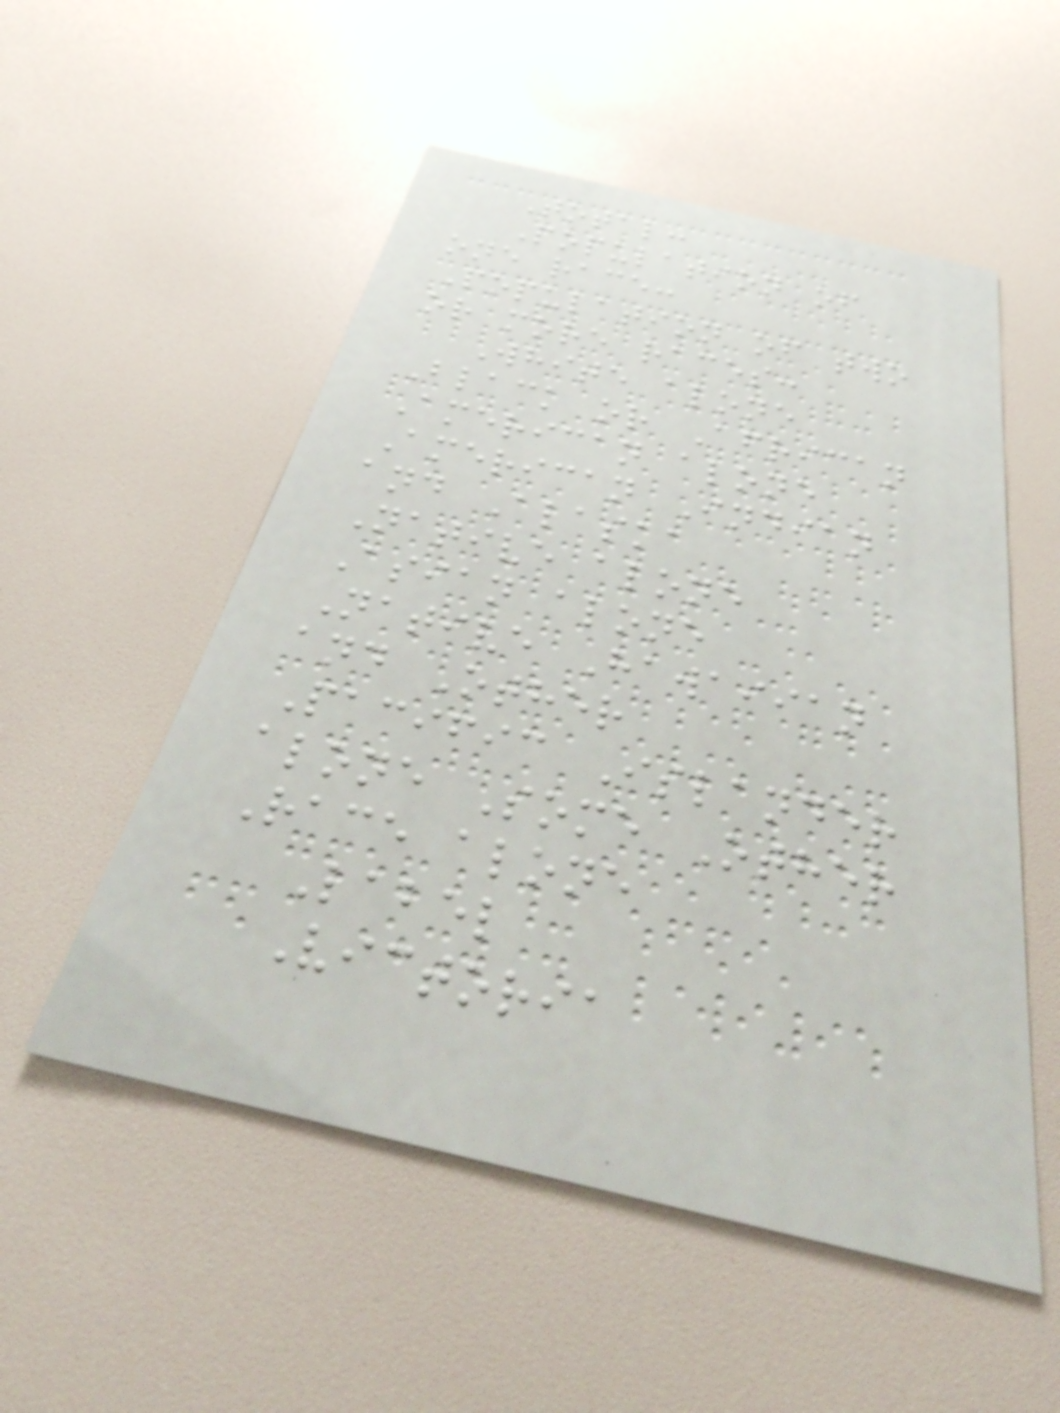Total:
Population of
one race:
Population of two
or more races:
White alone
Black or African
American alone
American Indian
and Alaska
Native alone
Asian alone
Native Hawaiian
and Other
Pacific Islander
alone Some Other
Race alone
Label
Victoria
